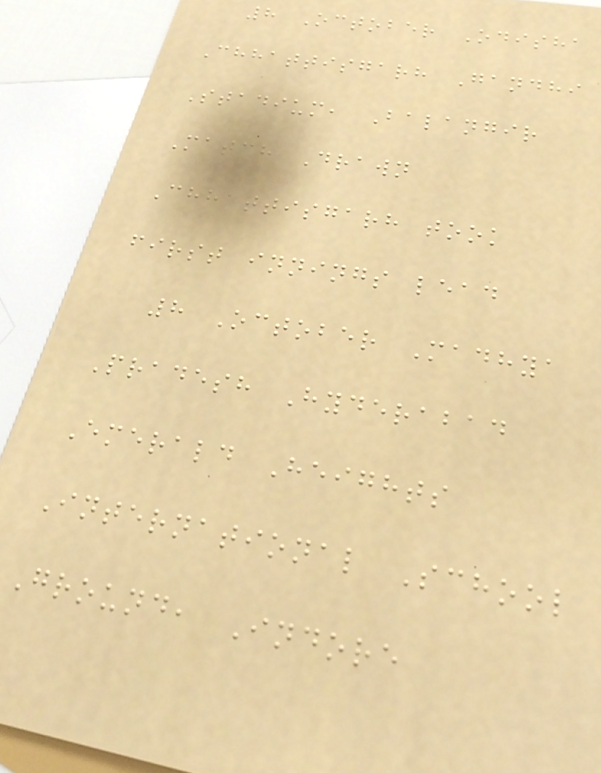8 October Odisha
Chhattisgarh Gandhi
Stadium, Balangir
Match Drawn
Chhattisgarh took
first innings lead
8 October Madhya
Pradesh Hyderabad
Emerald Heights
International School
Ground, Indore
